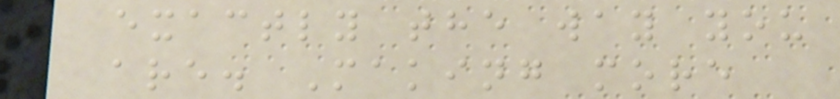exactly the way you
are. Making more
